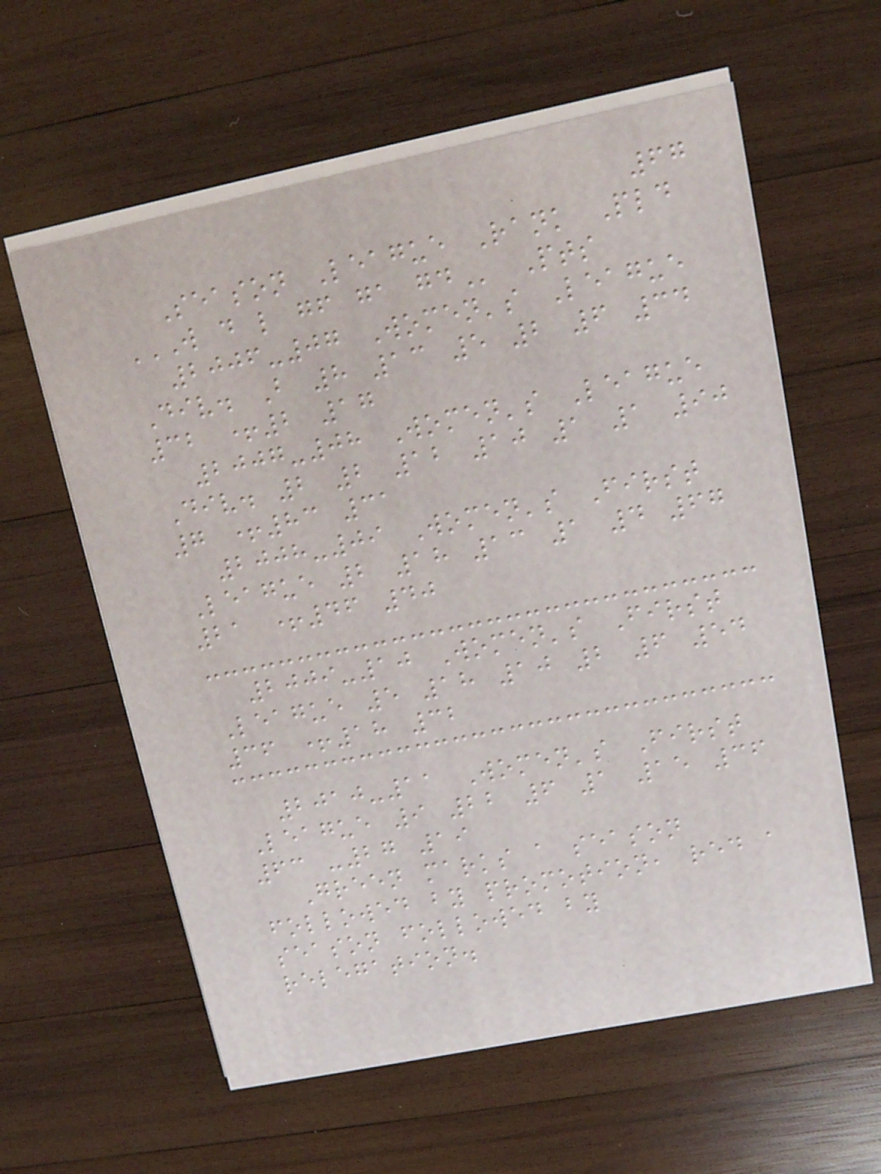67
Season League Rank Pld
W D L GF GA GD Pts
2006-07 Women's League
Div. B 8 13 5 2 6 34
32 +2 17
2007-08 Women's League
Div. 2 2 12 10 1 1 90
7 +83 31
2008-09 Women's First
League 2 18 13 1 4 67
21 +46 40
2009-10 Women's First
League 5 18 10 2 6 54
36 +18 32
2010-11 Women's First
League 9 22 6 1 15 36
63 -27 19
Green marks a season
followed by promotion, red a
season followed by
relegation.
